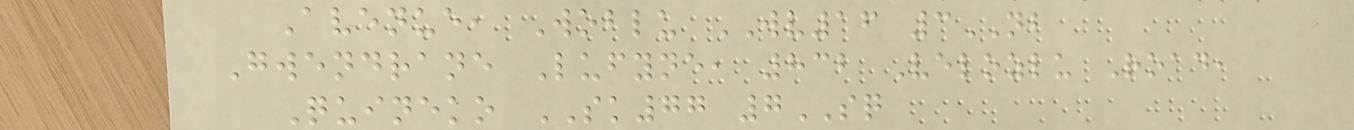Avenue, Woblu WV16 3NB
Gwendrane Lufyne, 832 Velozlu Road,
Quineko SK77 7SQ
